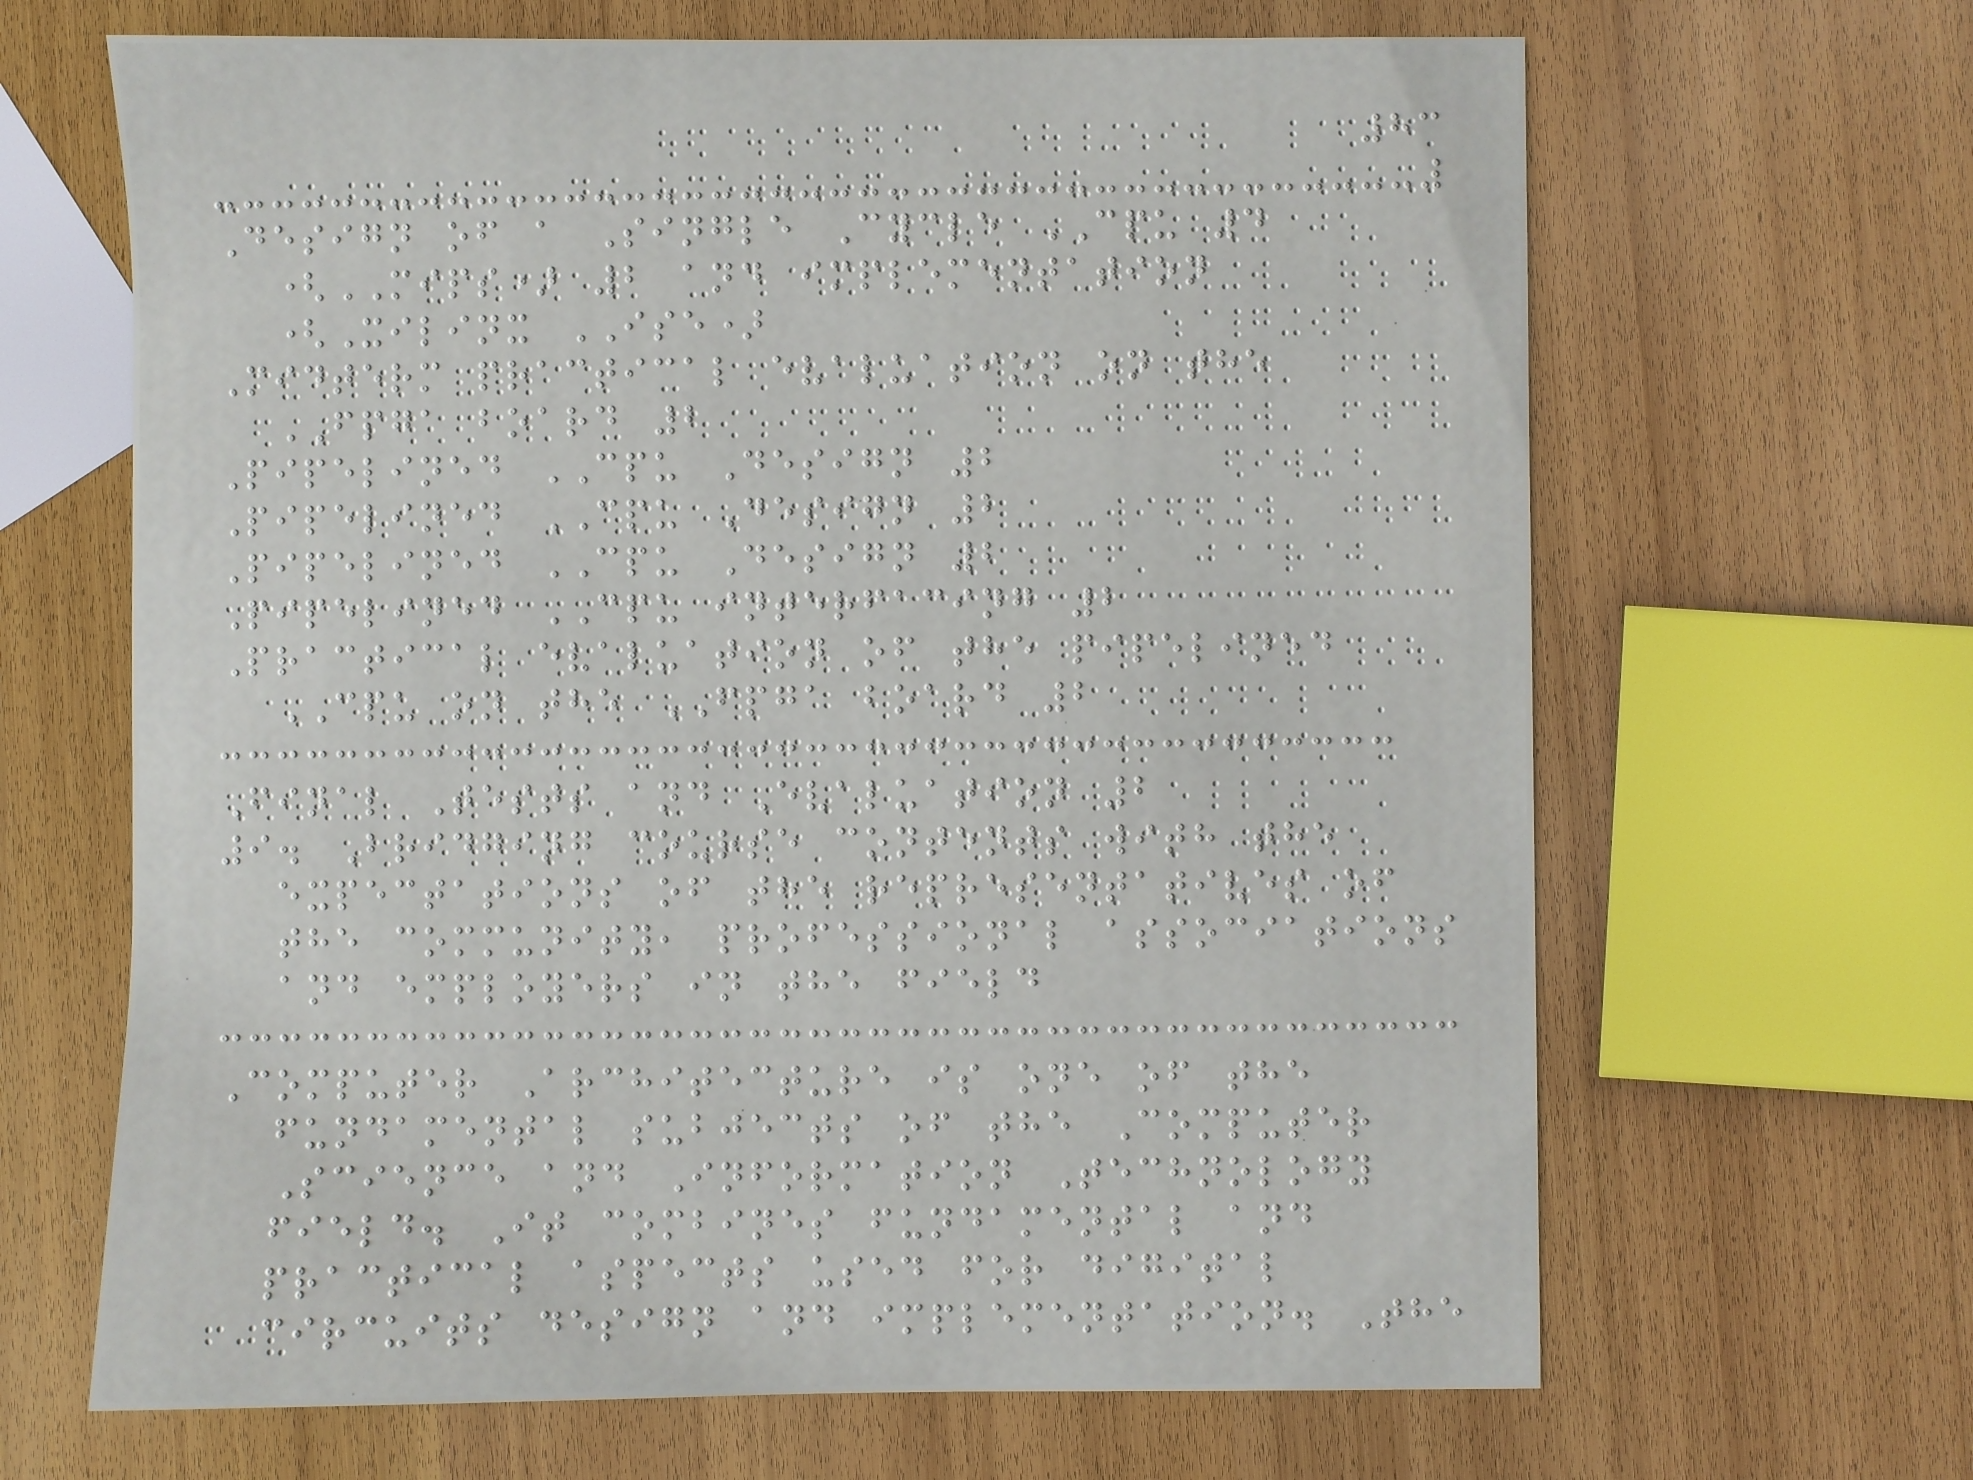83
Design of a Single Cycle CPU 4
(MIPS) 2 and implementation
(Xilinx ISE)
Midterm practical evaluation on the
FPGA board 2
Pipelined CPU Design 2
Pipelined CPU Design 2
Pipelined CPU Design 2
Pipelined CPU interfacing 2
Practical evaluation of the pipelined
CPU on the FPGA board 2
Final Tests and Evaluation 2
9. Bridging course contents with the
expectations of the representatives of
the community, professional associations
and employers in the field
Computer Architecture is one of the
fundamental subjects of the Computer
Science and Information Technology
field. It combines fundamental and
practical aspects used for digital
circuits design and implementation. The
